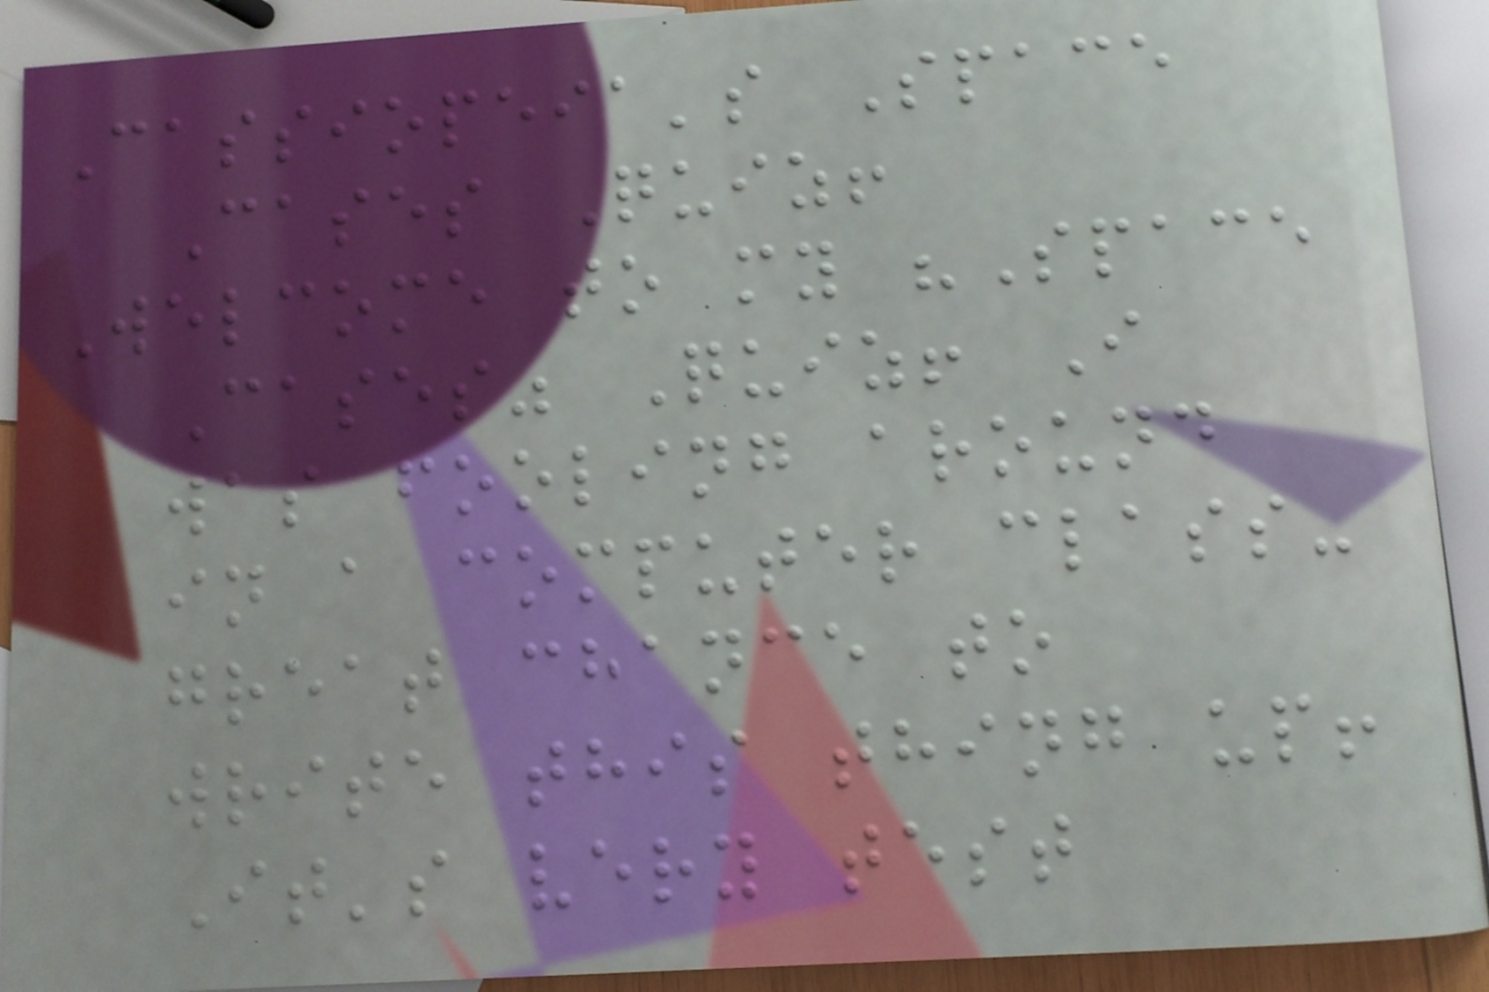Cassiopeia's Space
Cases Quiz!
Welcome to my "Space
Cases" Quiz! I
was fooling around
in a computer class-
great chance to
write this thing up!
It's very test
